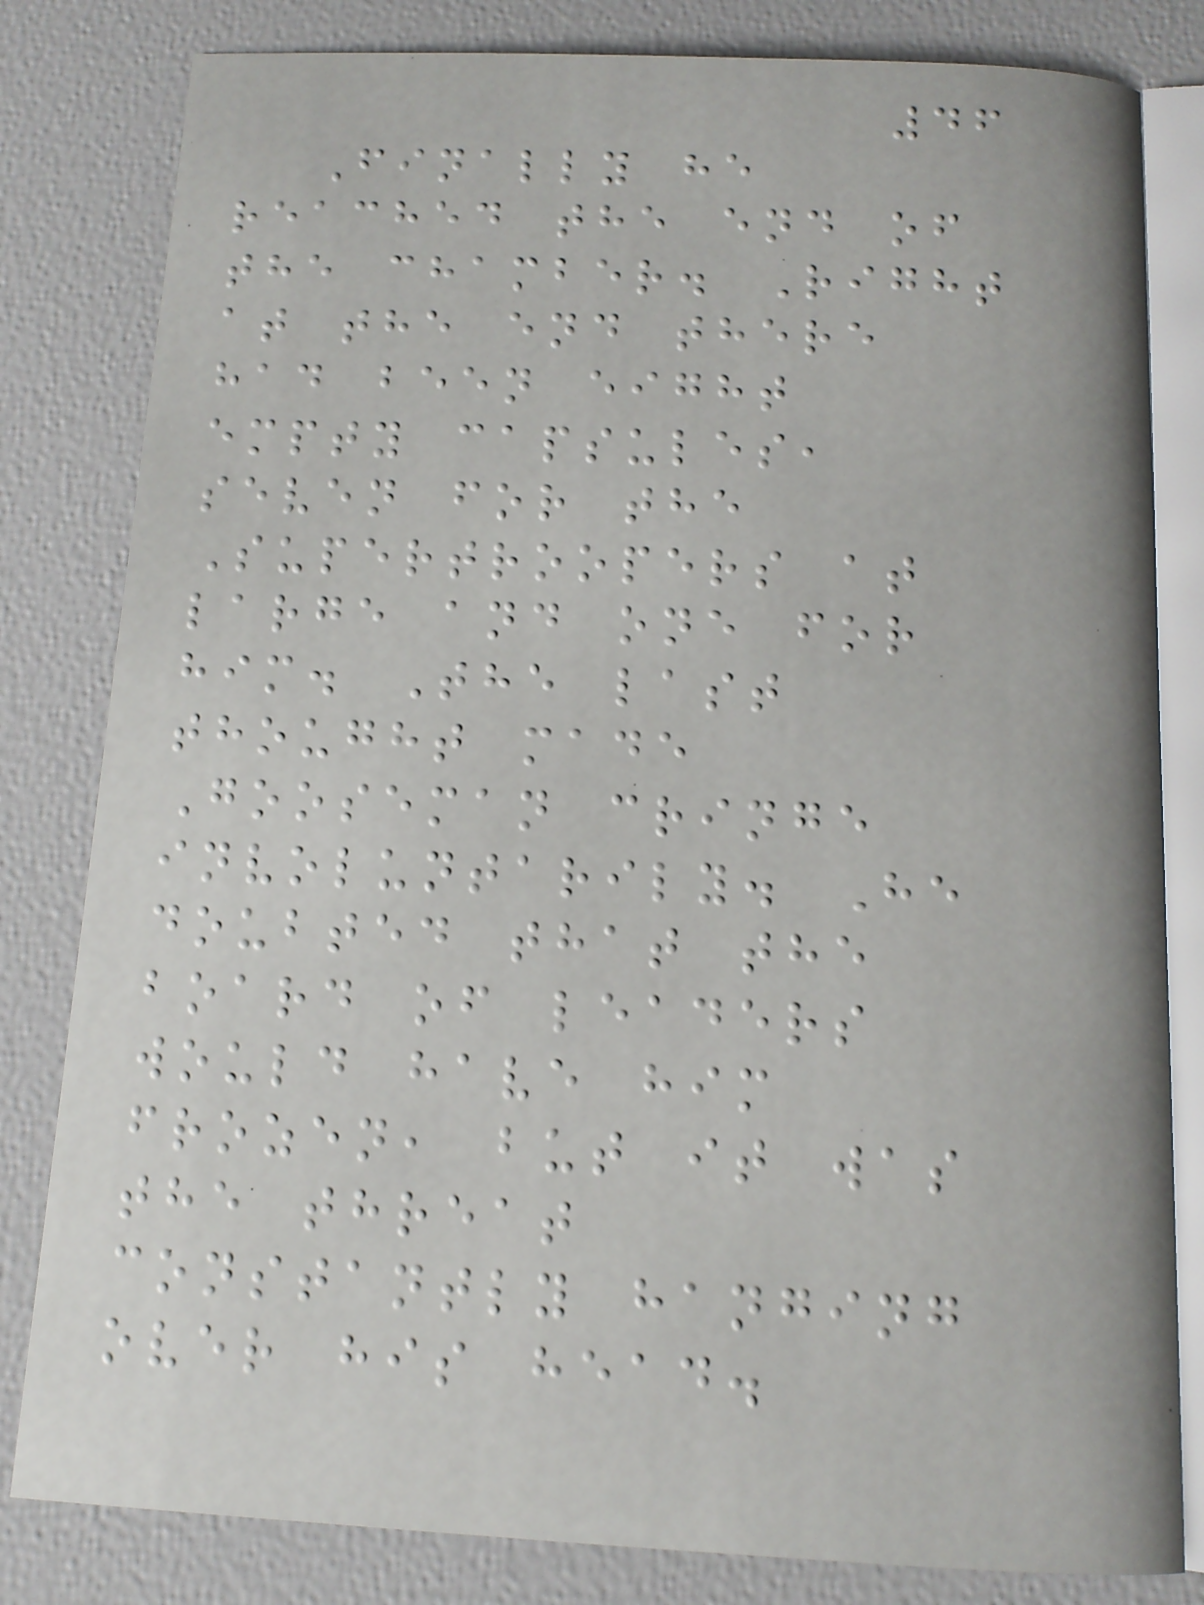46
Finally he
reached the end of
the chamber. Right
at the end there
had been eight
empty capsules,
seven for the
Supertroopers at
large and one for
him. The last
thought made
Gooseman cringe
involuntarily. He
doubted that the
board of leaders
would have him
frozen, but it was
the threat
constantly hanging
over his head.
